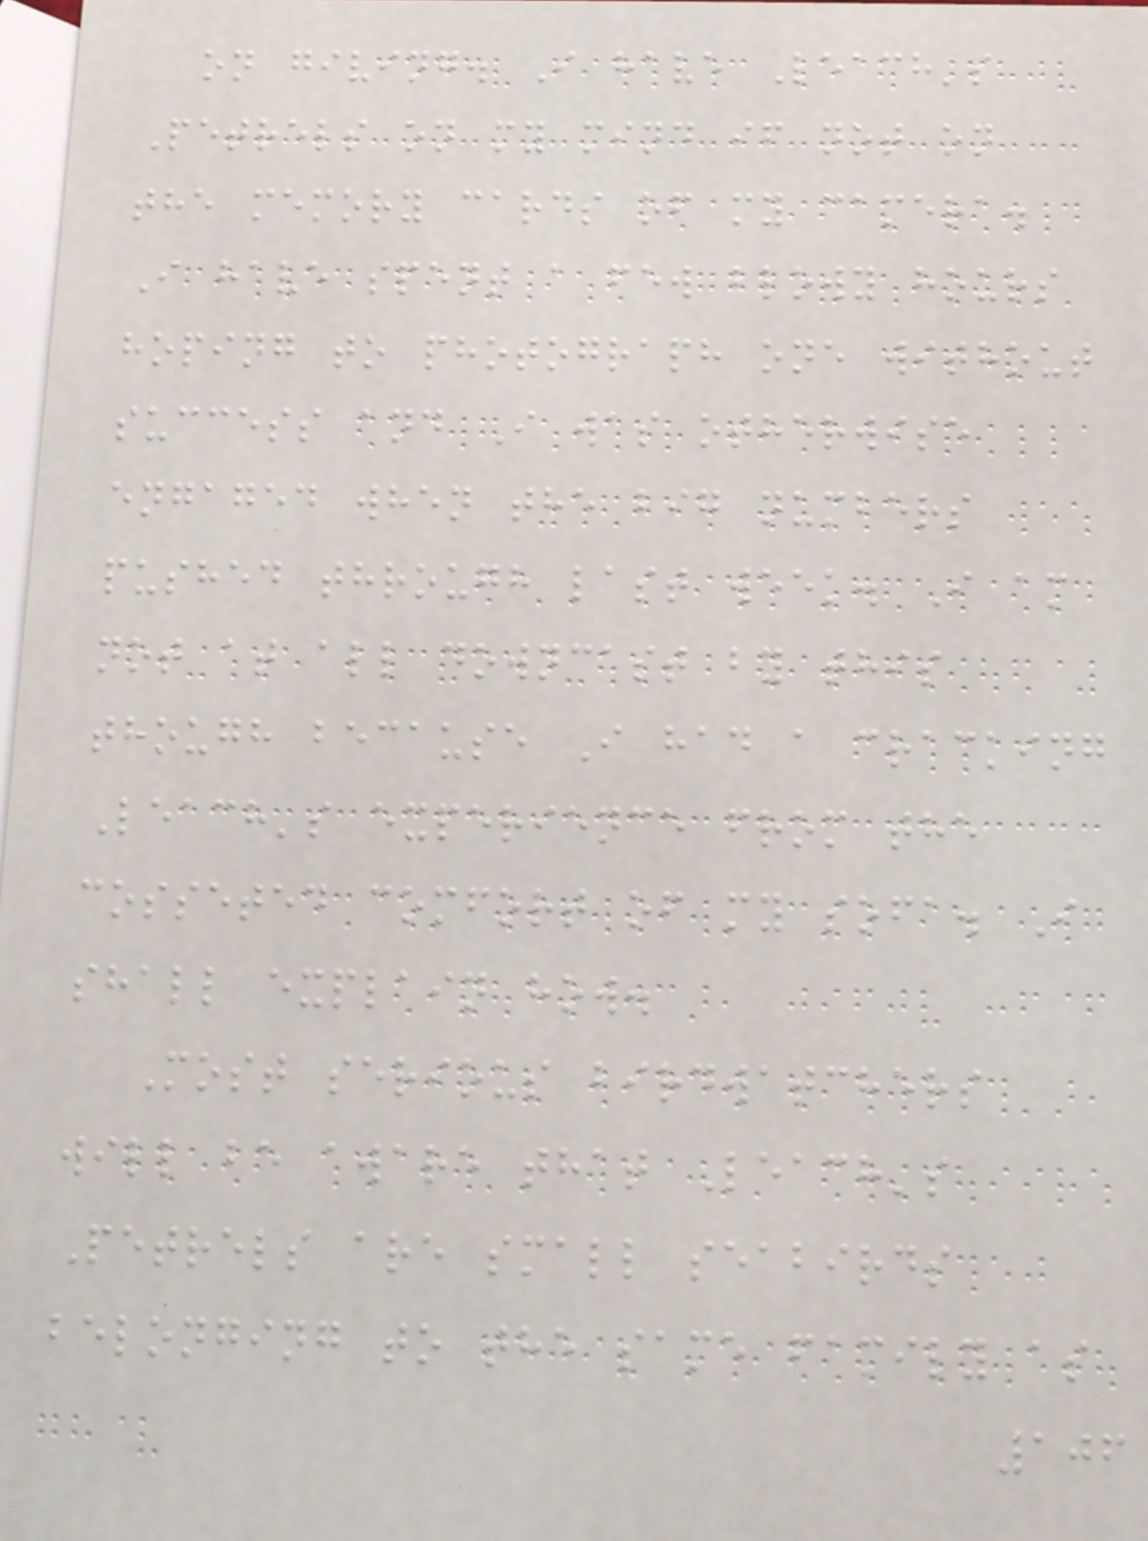on giving. I have Leach's
Petrels on my mind if not on
the memory cards of my camera.
I have spent a few blowy hours
hoping to photograph one without
success and I was otherwise
engaged when the big numbers
pushed through last week. I am
not at all downcast by this
though because I had a cracking
Leach's experience from the
cosseted comfort of my sofa. I
shall explain how.
Most serious birdwatchers
will be aware that Leach's
Petrels are small seabirds
belonging to the same family as
106
